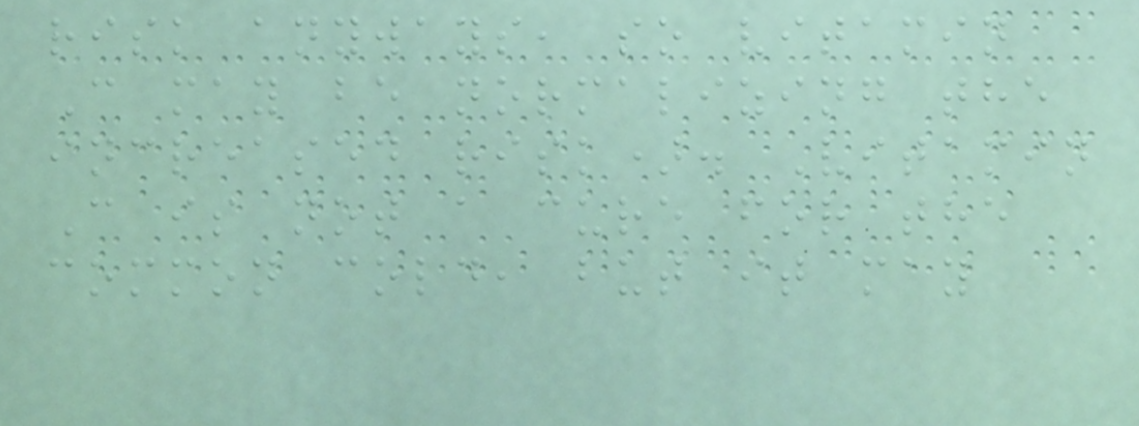risk anyways, so vitamin
C may be normalizing the
increased risk). Vitamin
C is not a cure for the
common cold, but it may
